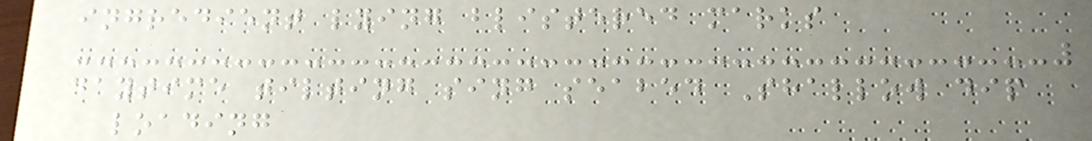ingredient lying blistered marks
daytime tilting sing seabed Shallow dip
loading
